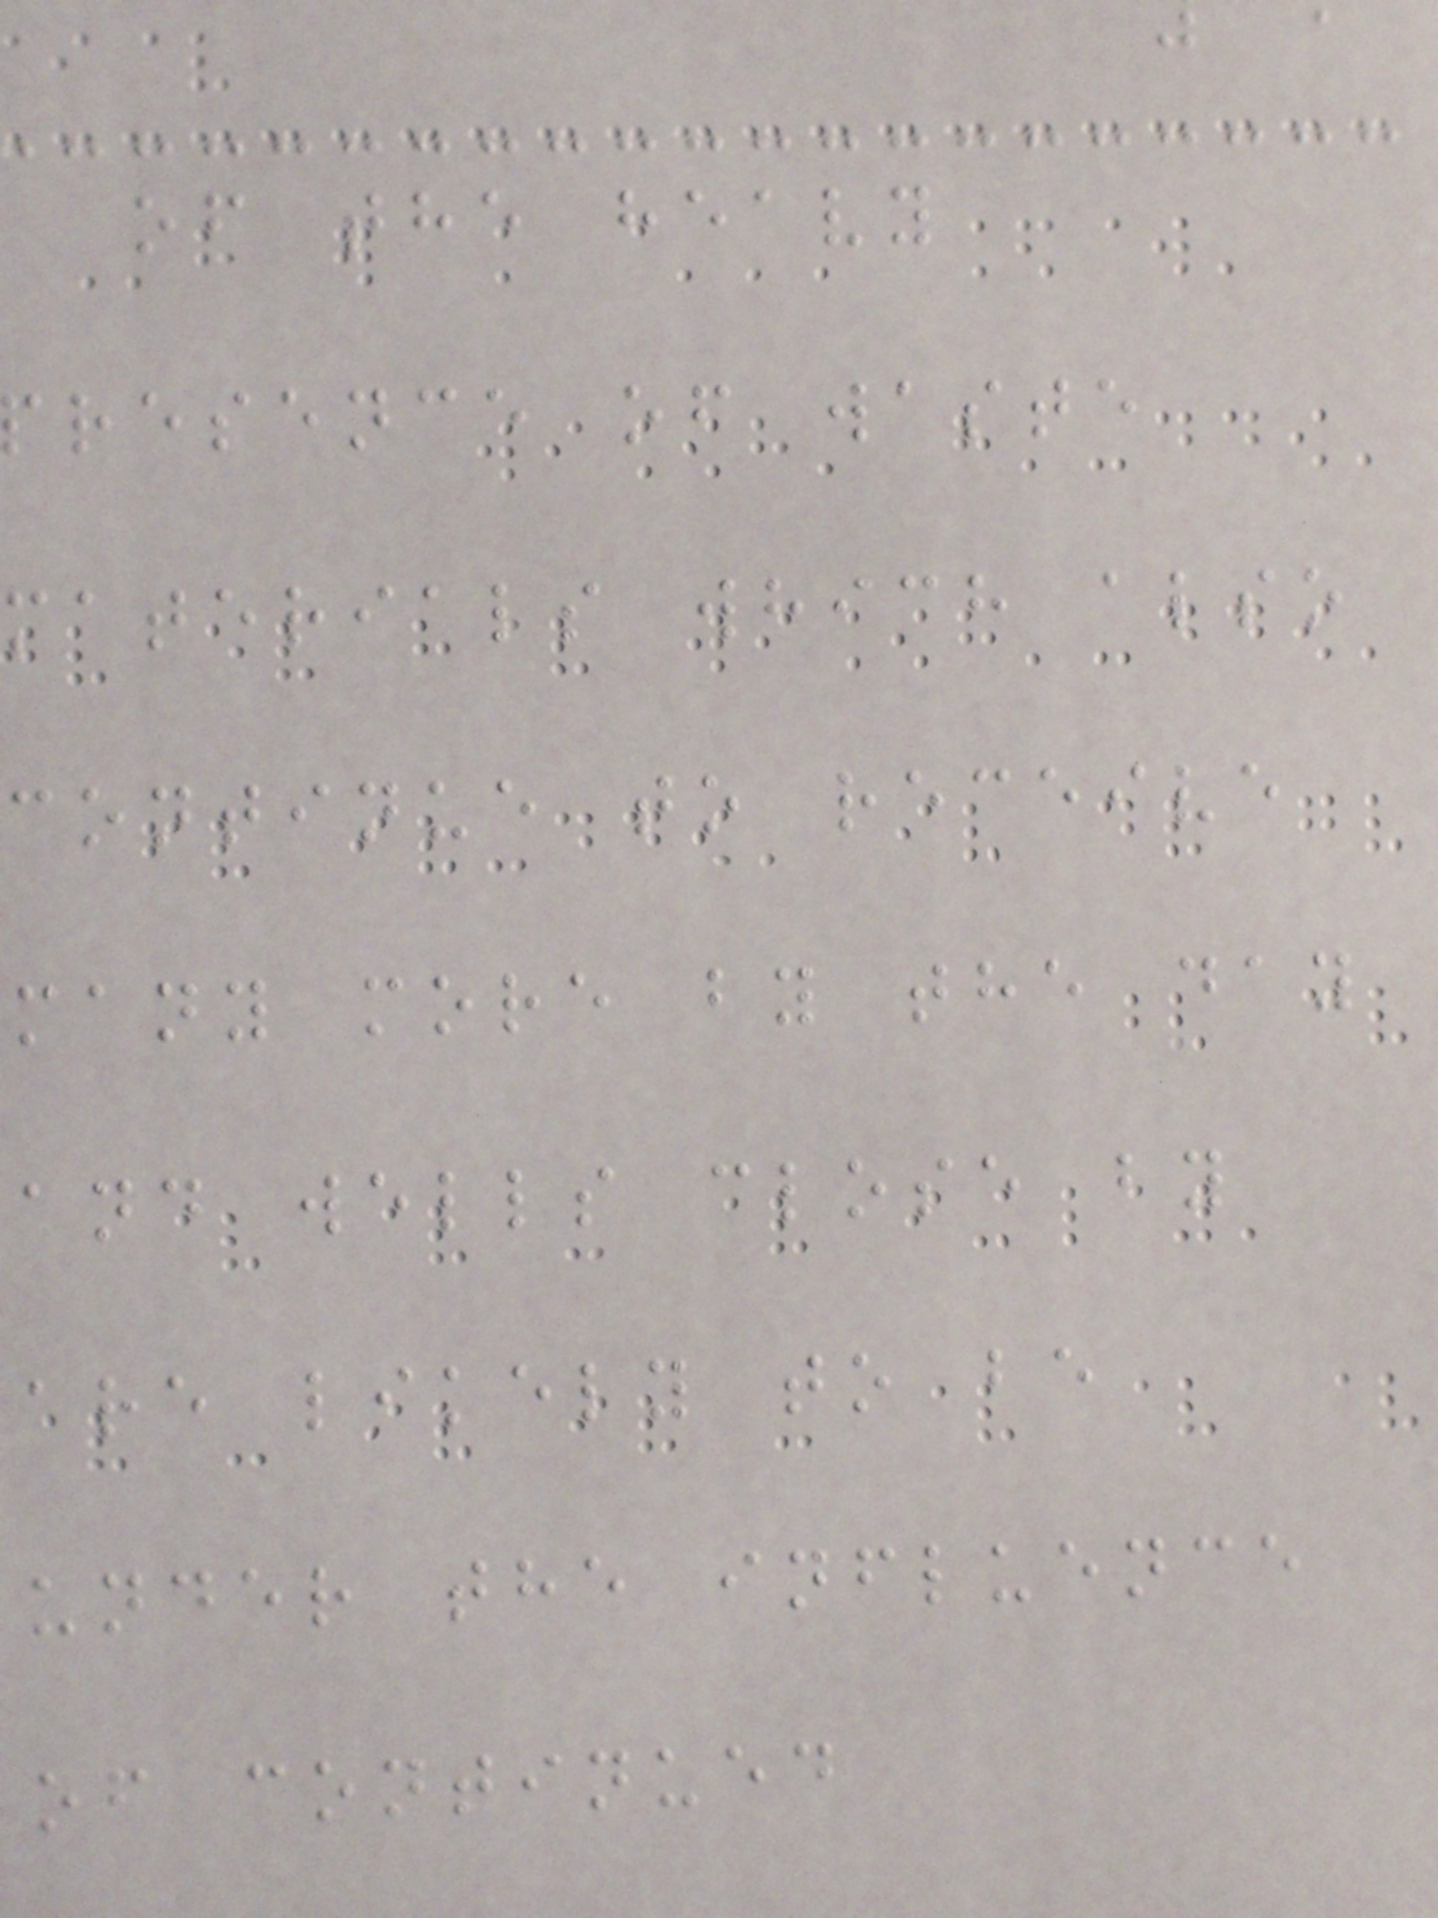of the heavy
resence of waste
materials which also
continue to receive
many more by the day
and wells close by
are likely to be
under the influence
of continued
